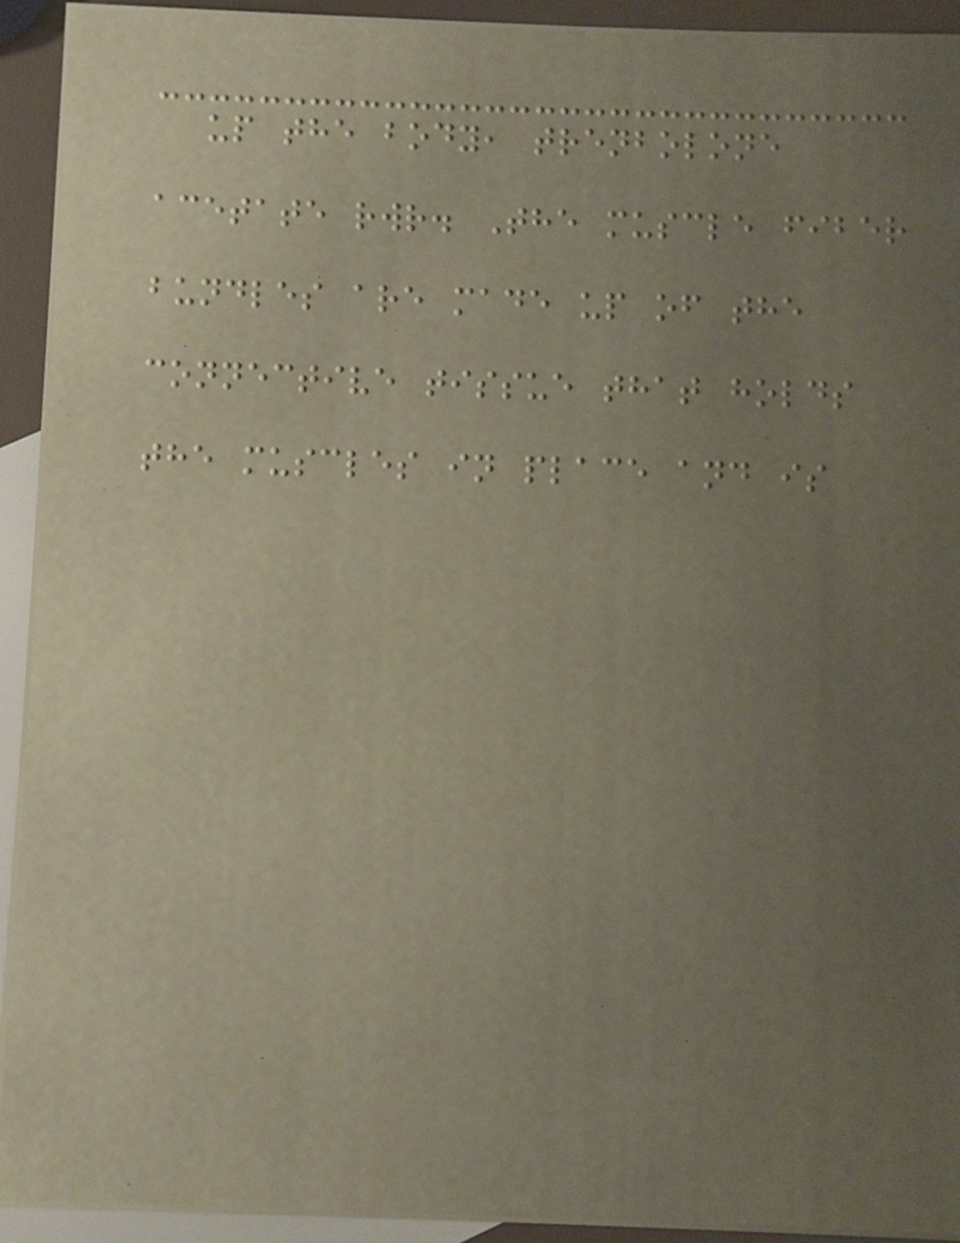up the body, trenbolone
acetate rwr. The muscle fiber
bundles are made up of the
connective tissue that holds
the muscles in place and is
